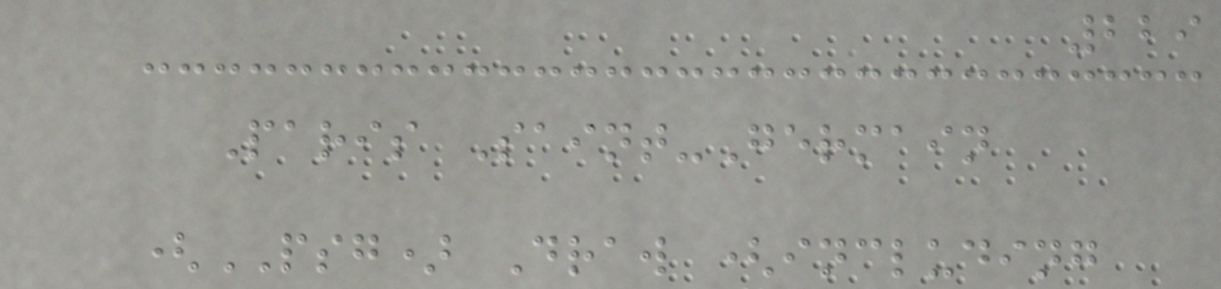229
Paris Saint-Germain
(PSG) Draw (including
